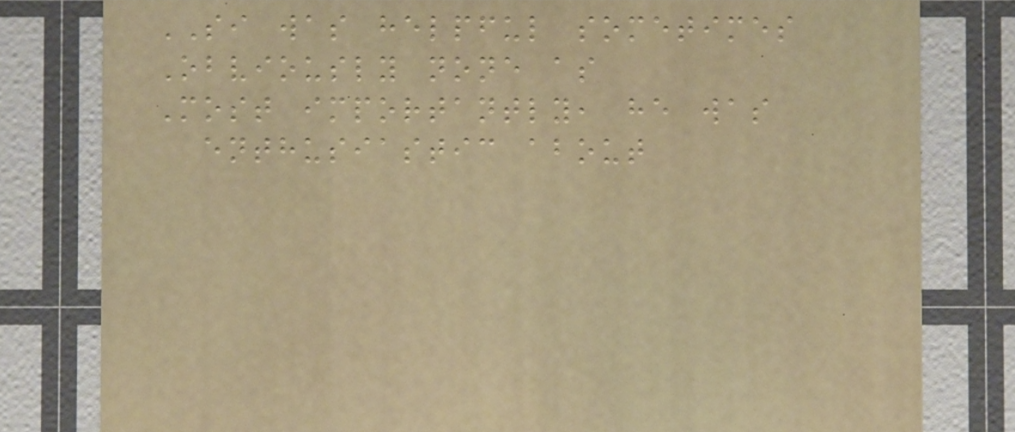SI was helpful sometimes
Obviously none as
Most importantly, he was
enthusiastic about
